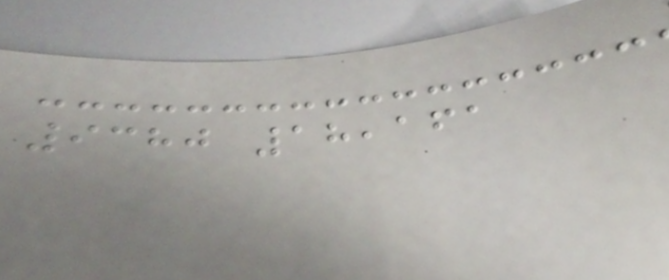9380 18,161
